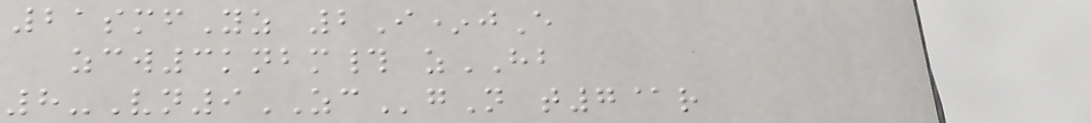21smfYz 2I*jE
zcw3knbm# zHB
8-Vn9ZCgN t7@r
